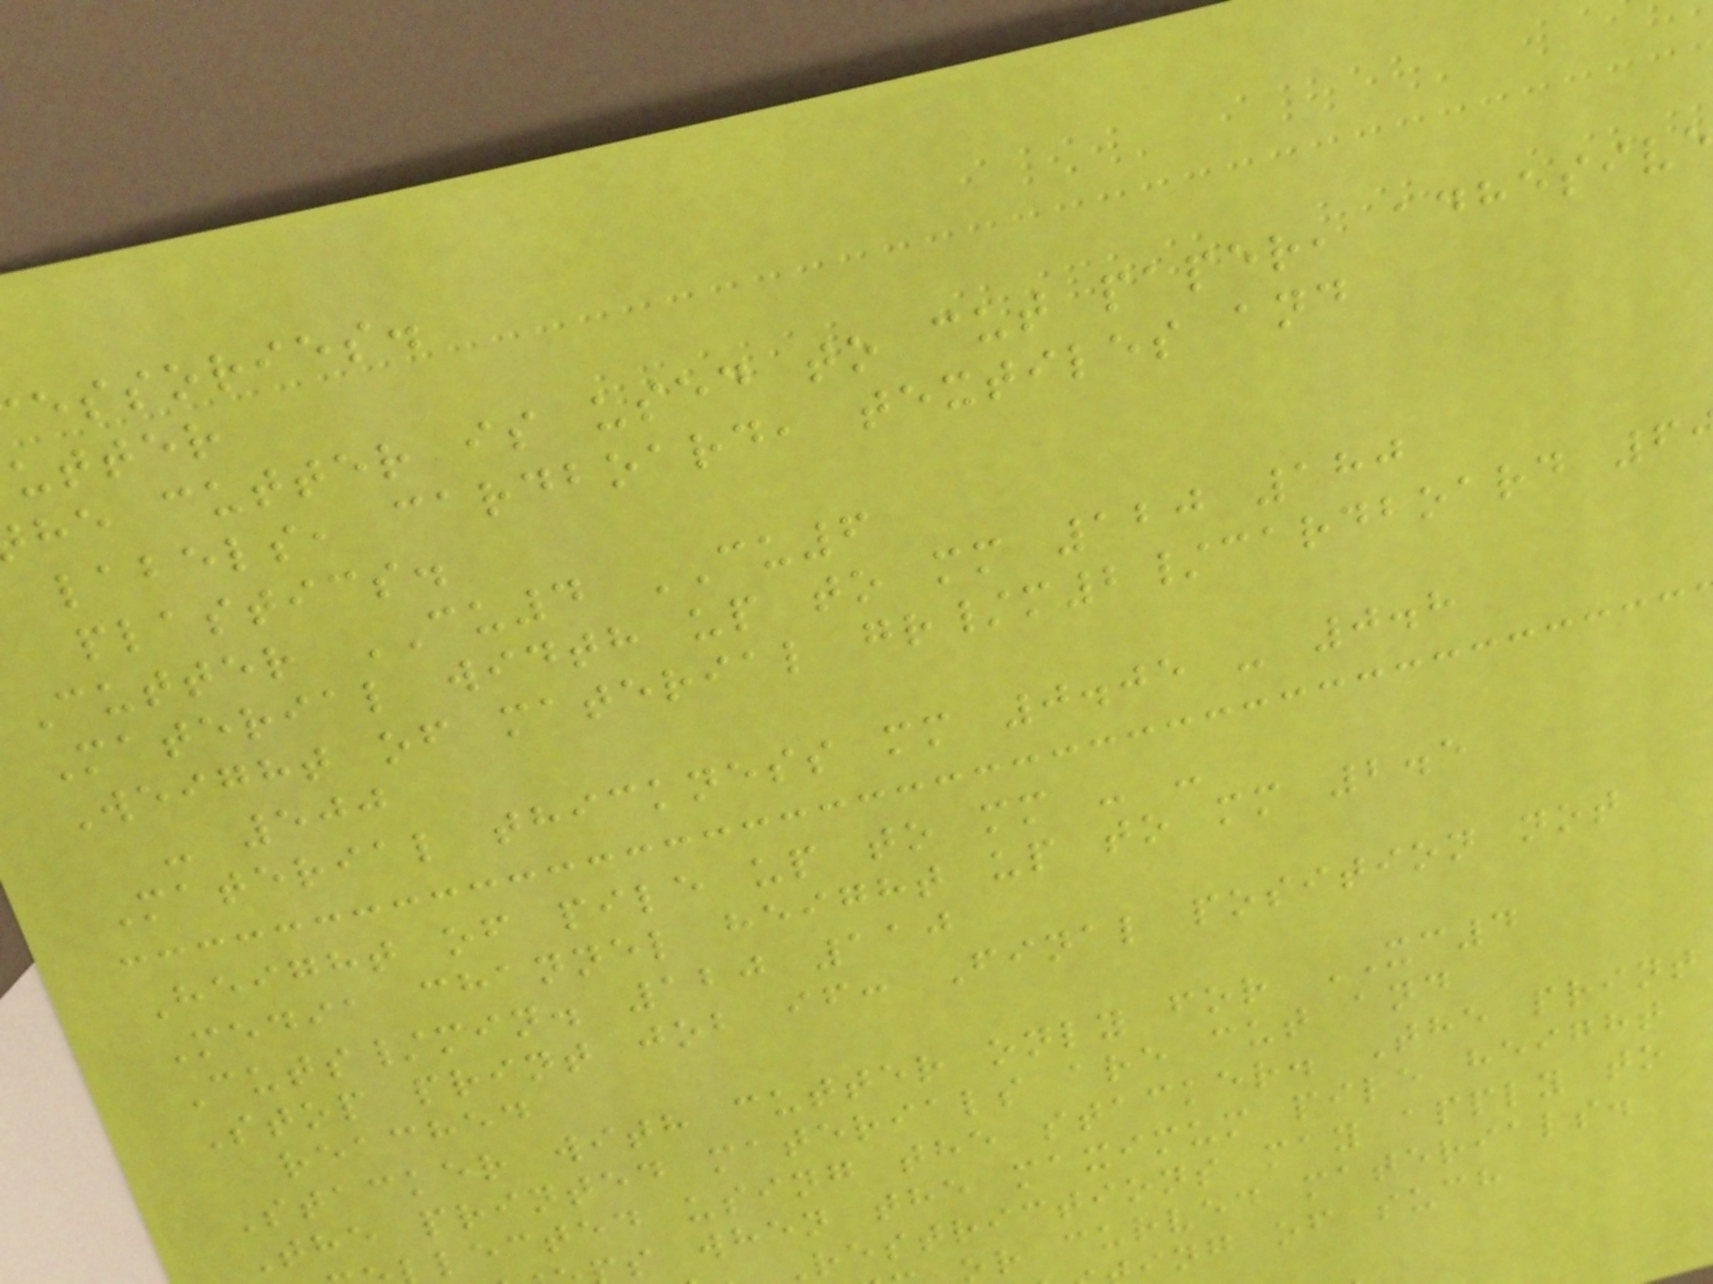essories.
utter
he cutter is used to cut paper, adhesive
labels, cardboard, textiles and
plastics.
Cutter CU4 CU6
Material width up to mm 120 180
Weight of material gr/m2/cardboard 6
- 500
Material thickness mm 0.05 - 0.8
Height of pile up to mm - -
Media channel height up to mm 2.5
Cuts/min. 120 110
Stop print job if: Final position not
reached
Stacker with cutter only for XC4
The printed materials are cut and
lected using the stacker. The print
s when the maximum pile height
restrictions may apply to
r curved materials.
ing of such
